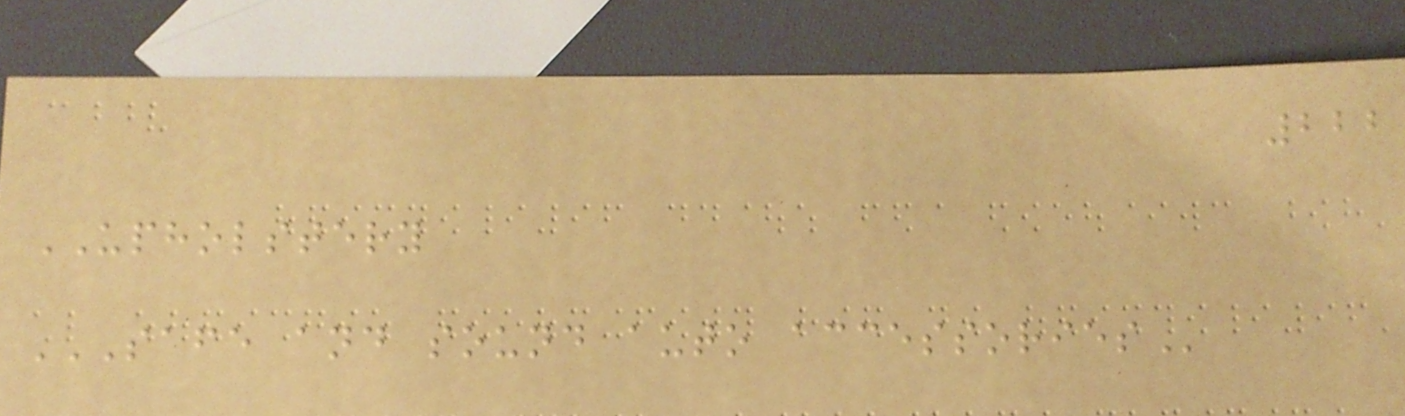222
UPHOLSTERY
SAFE AND SOUND AUTO ACCESSORIES
